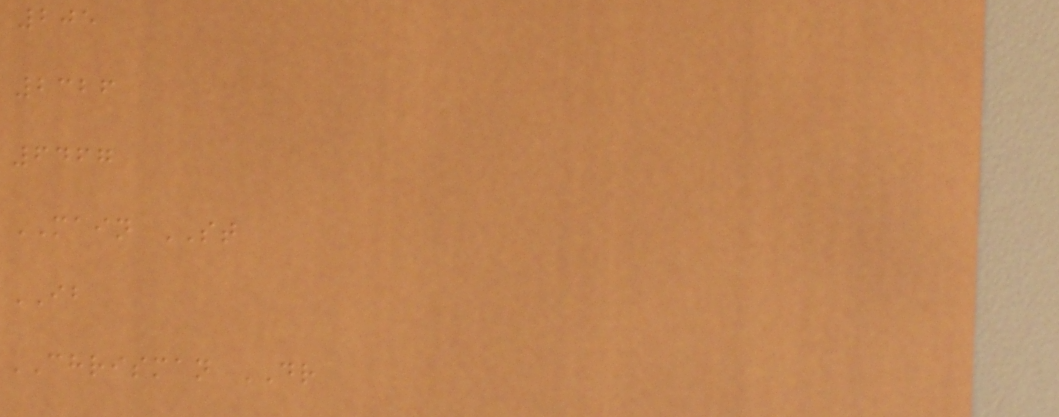205
2326
6467
MAIN ST
IB
CHRISMAN DR
